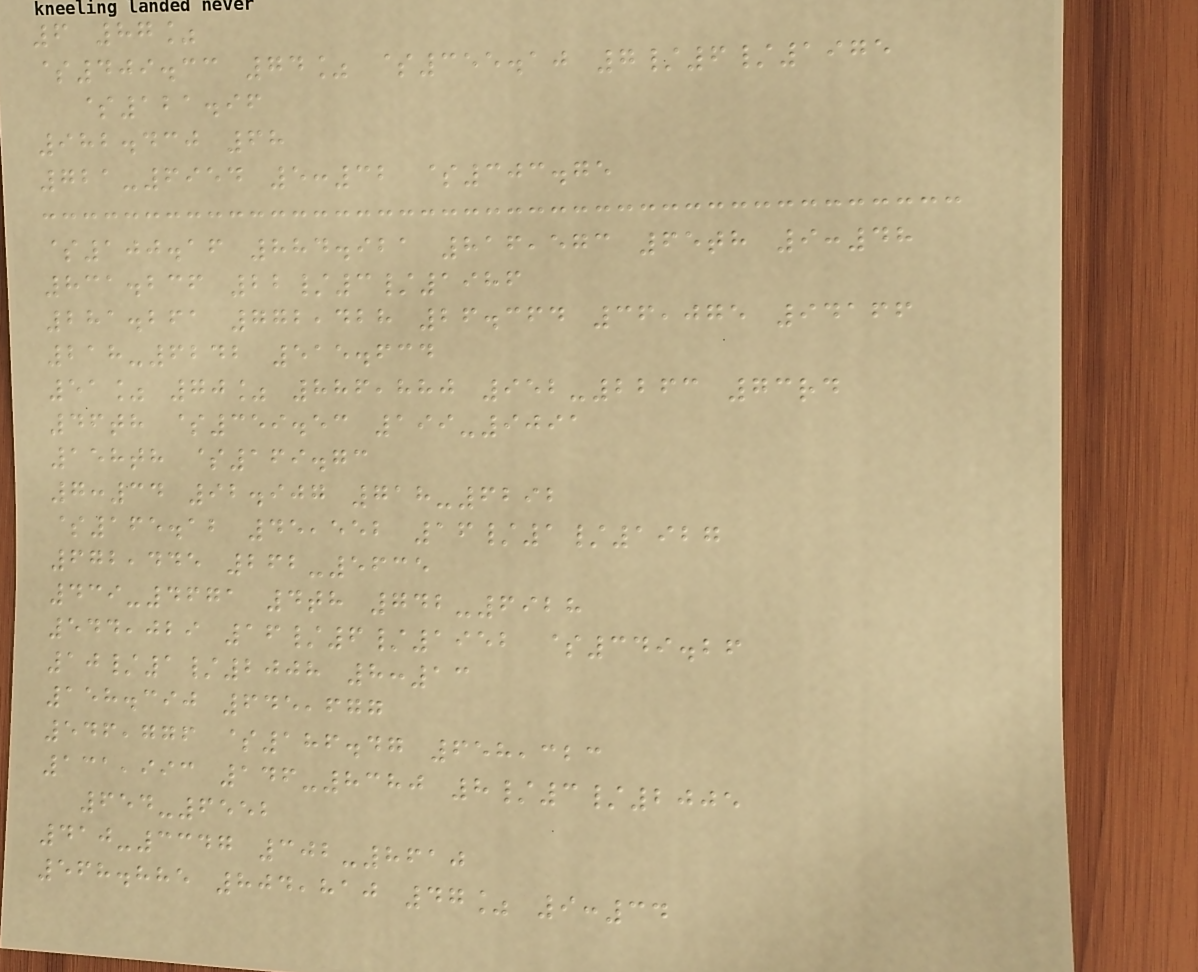6 87%
$409.33 74% $355.10 7/6/1975
$121.96
982.430 68
721-6954 5:32 $303.75
$100.16 884.921 816,573 65th 9:48
831.236 22/3/1986
281.261 772,428 26.364 36,075 94166
218-6242 515.634
51% 70% 886,880 952-2263 73rd
46th $359.53 199-9091
158th $169.73
7:34 92.907 718-6292
$165.12 45,552 16/1/1927
672,445 262-5635
439-4671 4th 742-6928
544,029 16/6/1952 $349.26
10/1/2008 8:13
158.390 645,677
546,776 $186.47 658,323
131,993 146-8380 8/3/2005
654-6552
410-3347 302-8610
568.885 804,810 47% 9:34
